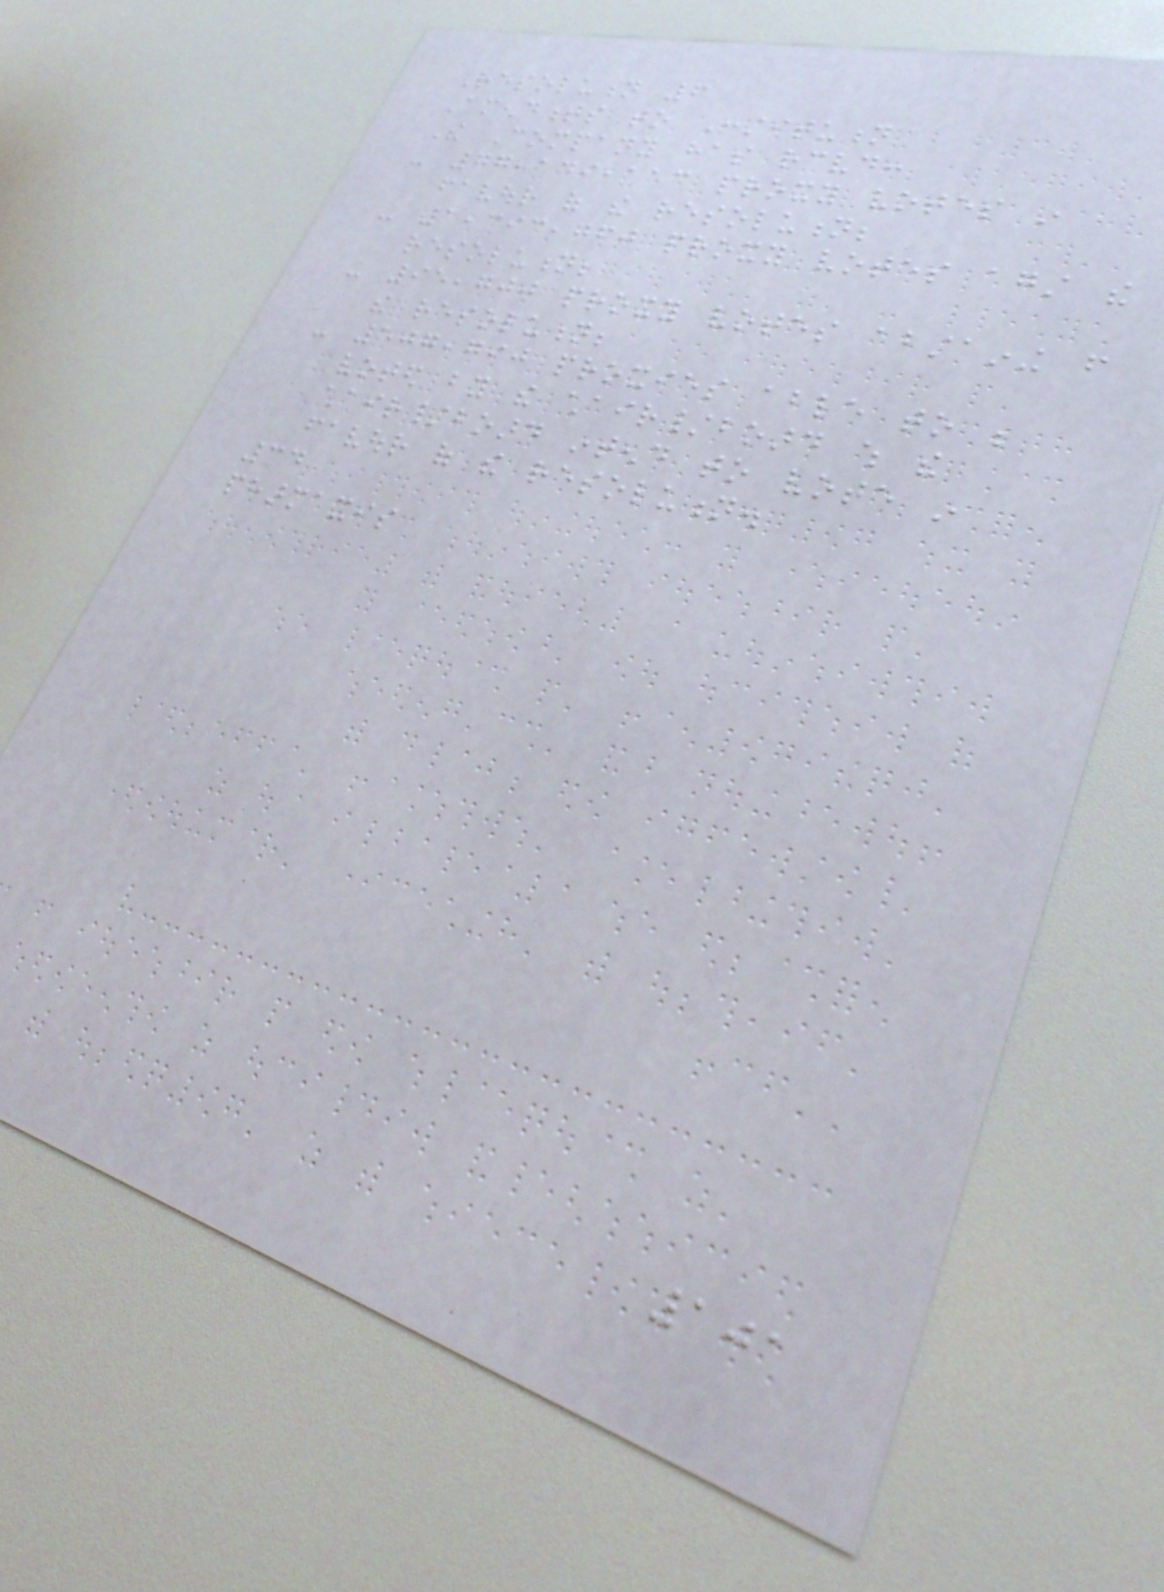Resolution 6
Amendments to Constitution
The Company has received:
- 77,149,113 proxy votes in
favour of the resolution;
- 1,393,760 proxy votes against the
resolution;
- 95,700 proxy votes abstaining from
the resolution;
- 507,790 proxies able to be
voted by the chair/board which the
chair/board intend to vote in
favour of the resolution.
34
pharmaxis
101
